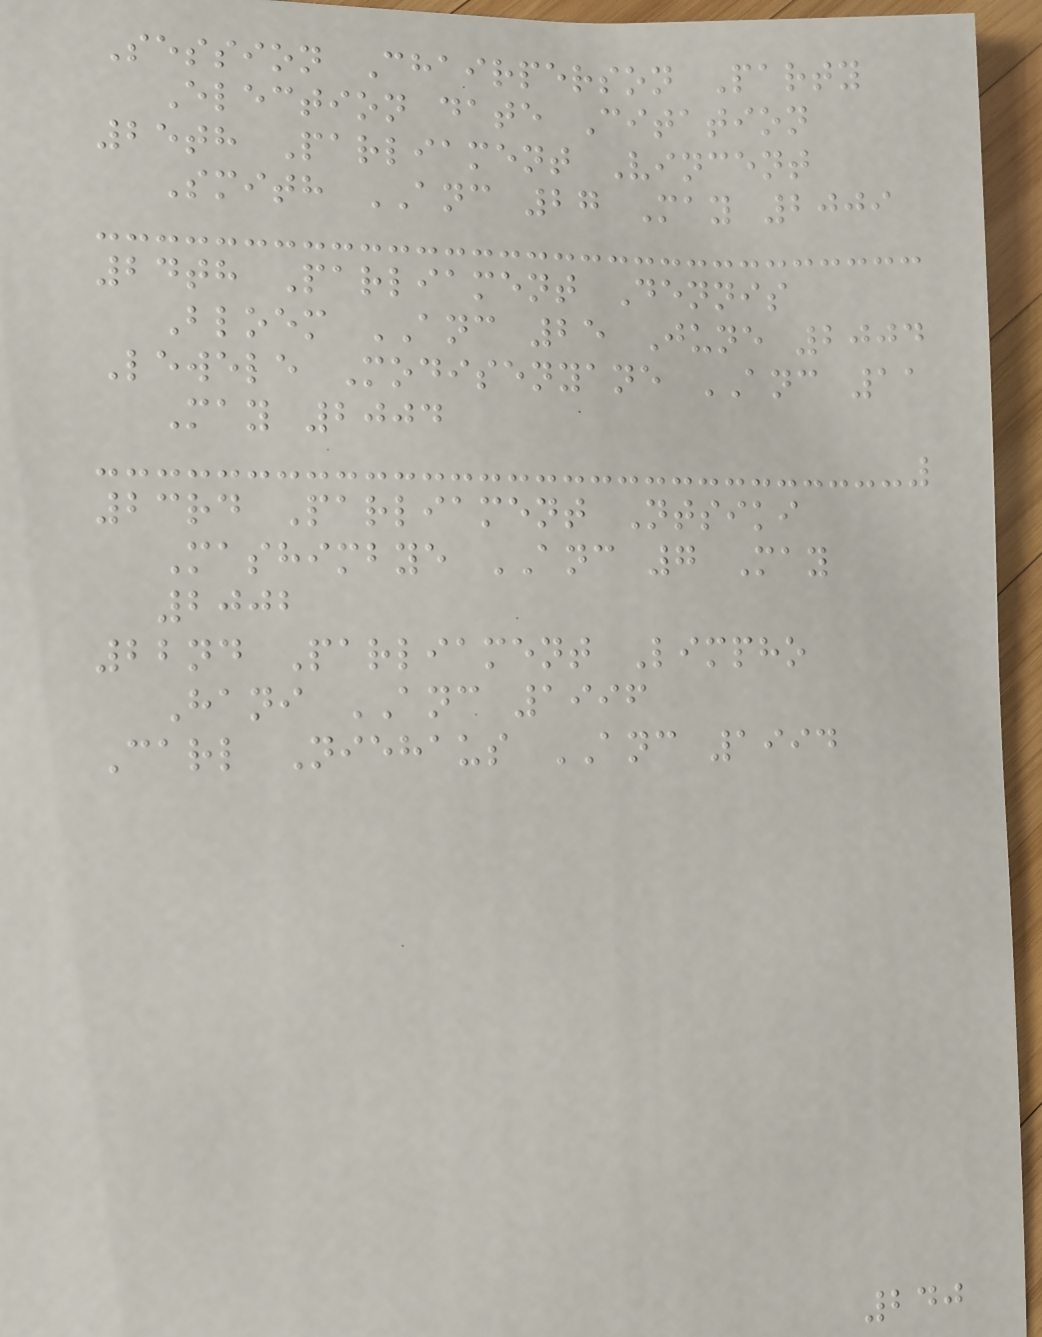Session Chairperson Party
Election date Citation
25th Parliament Vincent
Smith ANC 27 May 2009
24th Parliament Dennis
Bloem ANC 25 June 2004
Lewele Modisenyane ANC 11
May 2004
23rd Parliament Ntsiki
Mashimbye ANC 7 May
2002
22nd Parliament Limpho
Hani ANC 1996
Carl Niehaus ANC 1994
240
